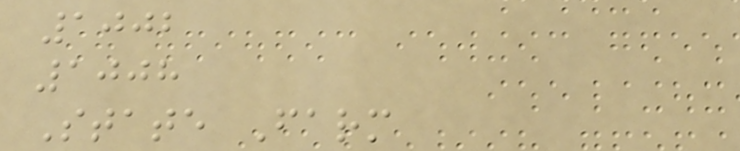1002
1008
State Farm
